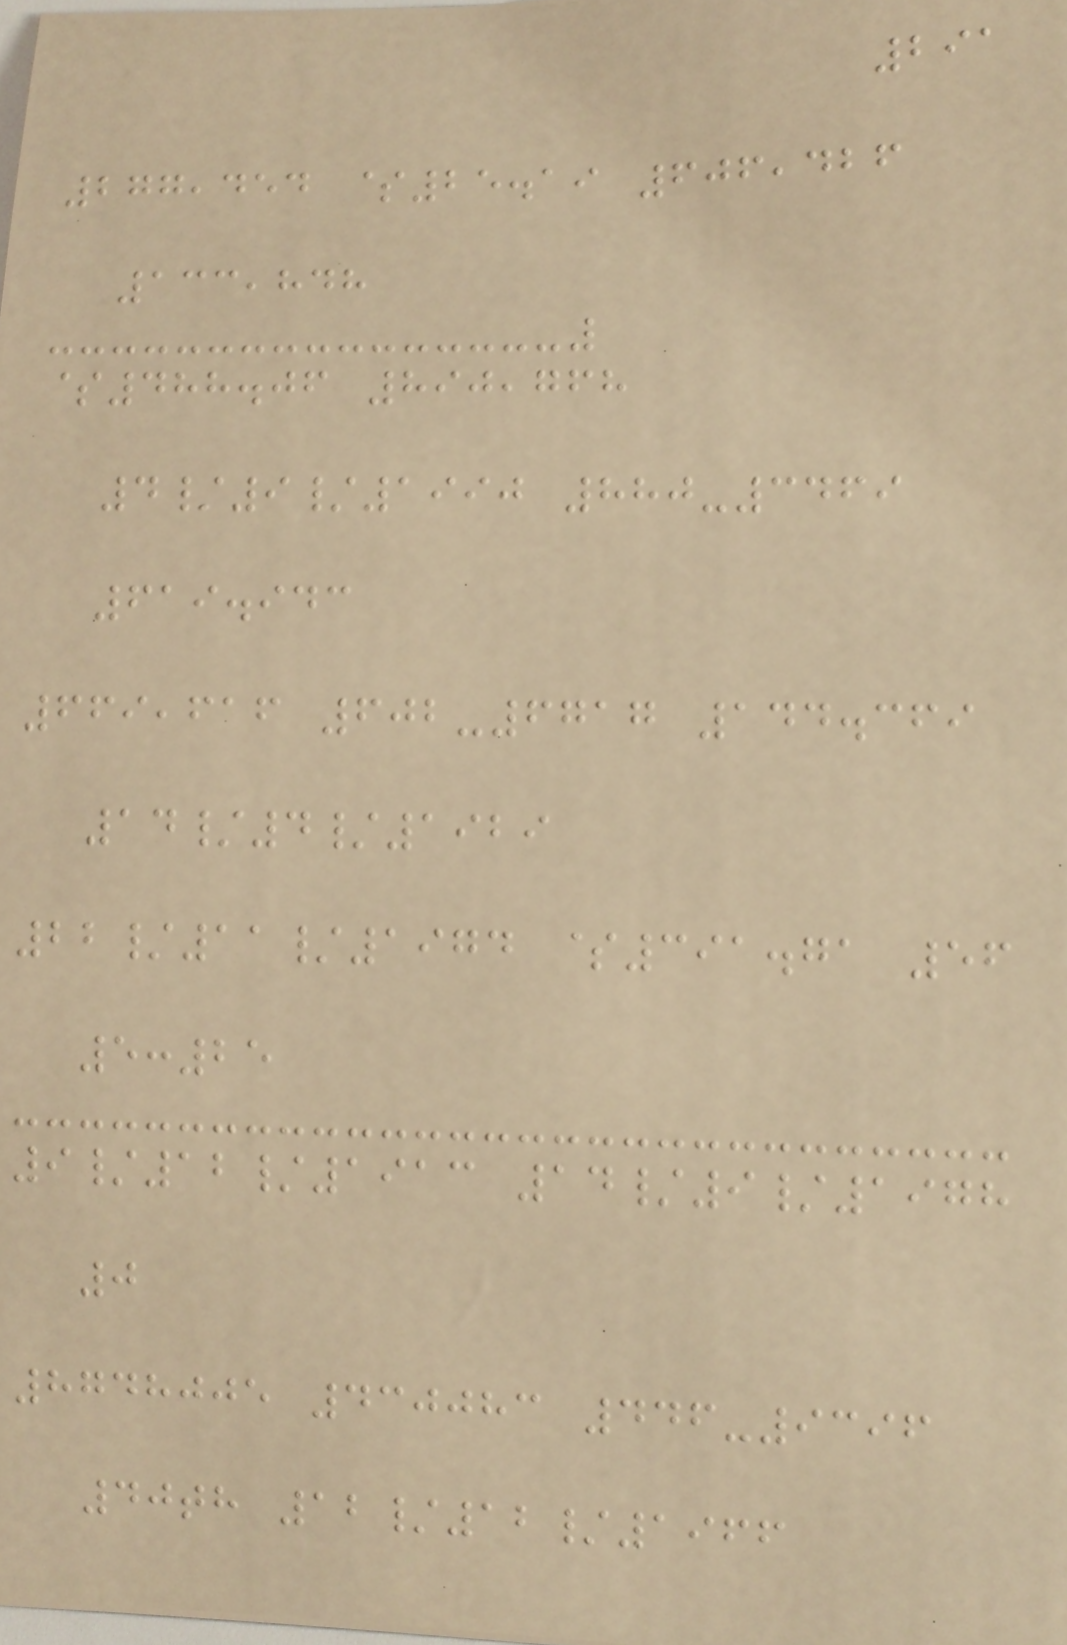291
277,454 $25.19 606,426
133,848
$488.06 890,768
4/9/1990 880-3469
619.943
669,616 602-6717 144.369
14/4/1929
22/11/1974 $391.71 56
5:25
9/12/1913 14/9/1978
0
8748005 430083 446-9396
40th 12/12/1966
